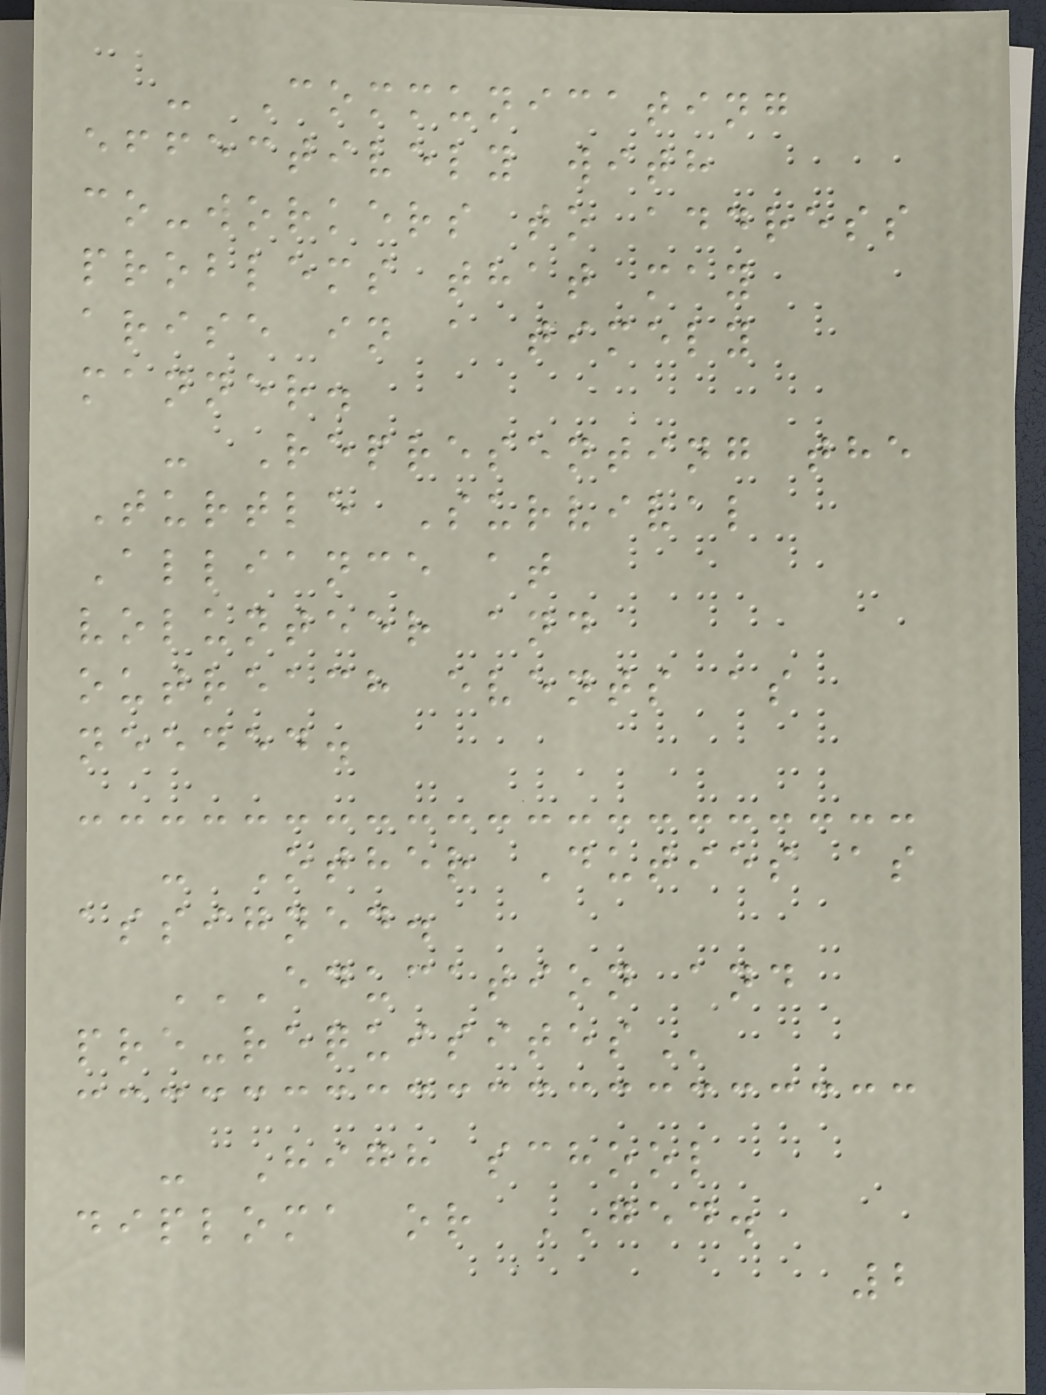- Communicating
effectively with
co-workers to address
problems that may
arise in a timely
manner.
- Representing the
Turtle Survival
Alliance at
volunteer and
outreach events as
needed.
- Other Duties as
assigned.
EDUCATION AND
PRE-REQUISITES
- High school
diploma or GED.
2
